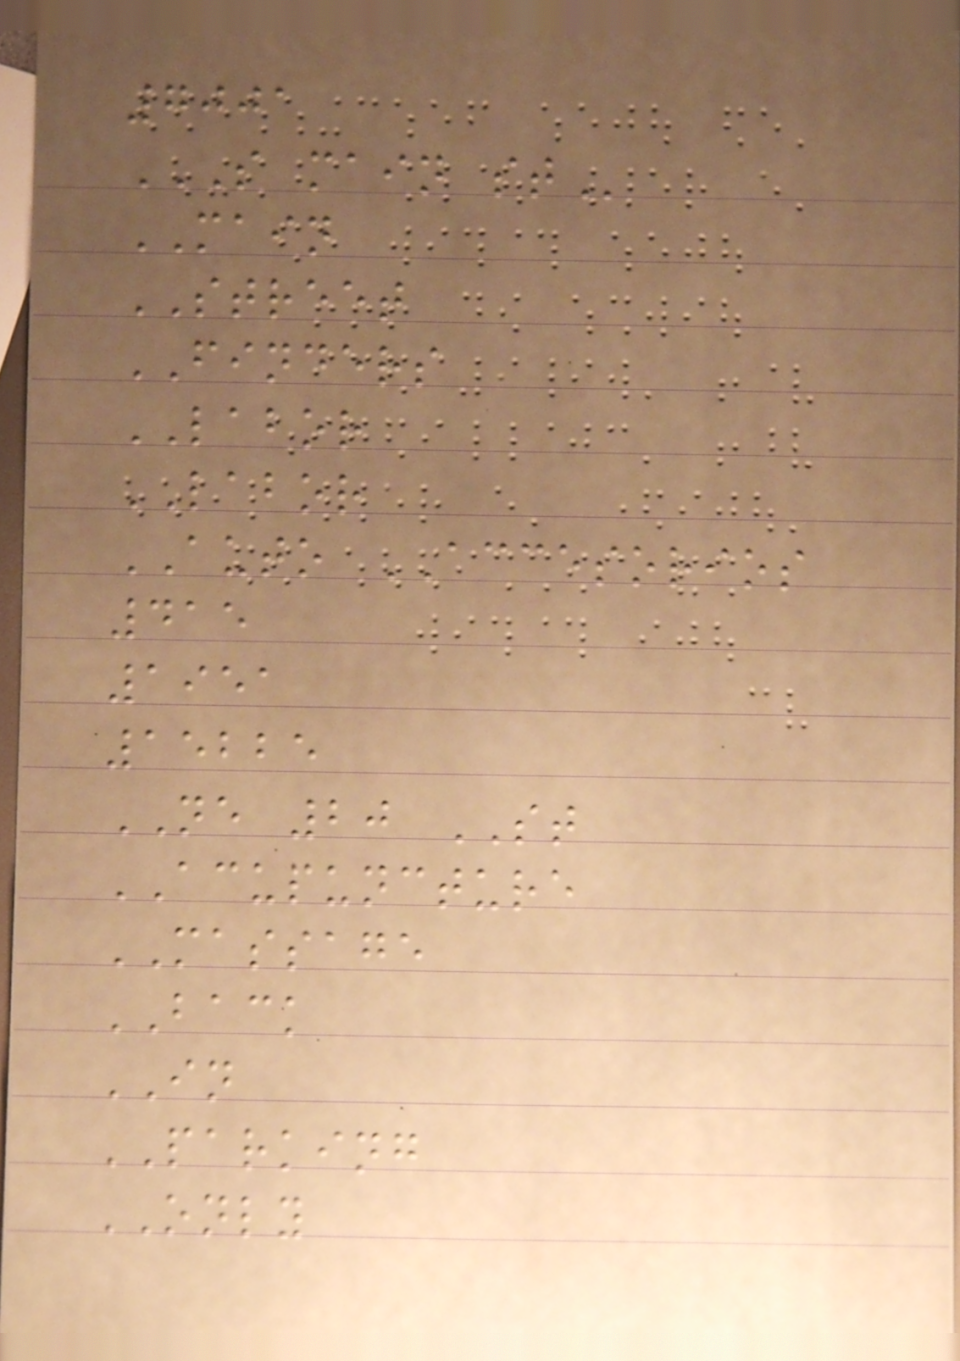7001
S MAIN ST
MAIN
STREET
FINDERS
LABOR
LABOR
AUTO ACCESORIOS
415
1951
15225
NE 20 ST
ACUPUNCTURE
MASSAGE
BACK
IN
PARKING
ONLY
